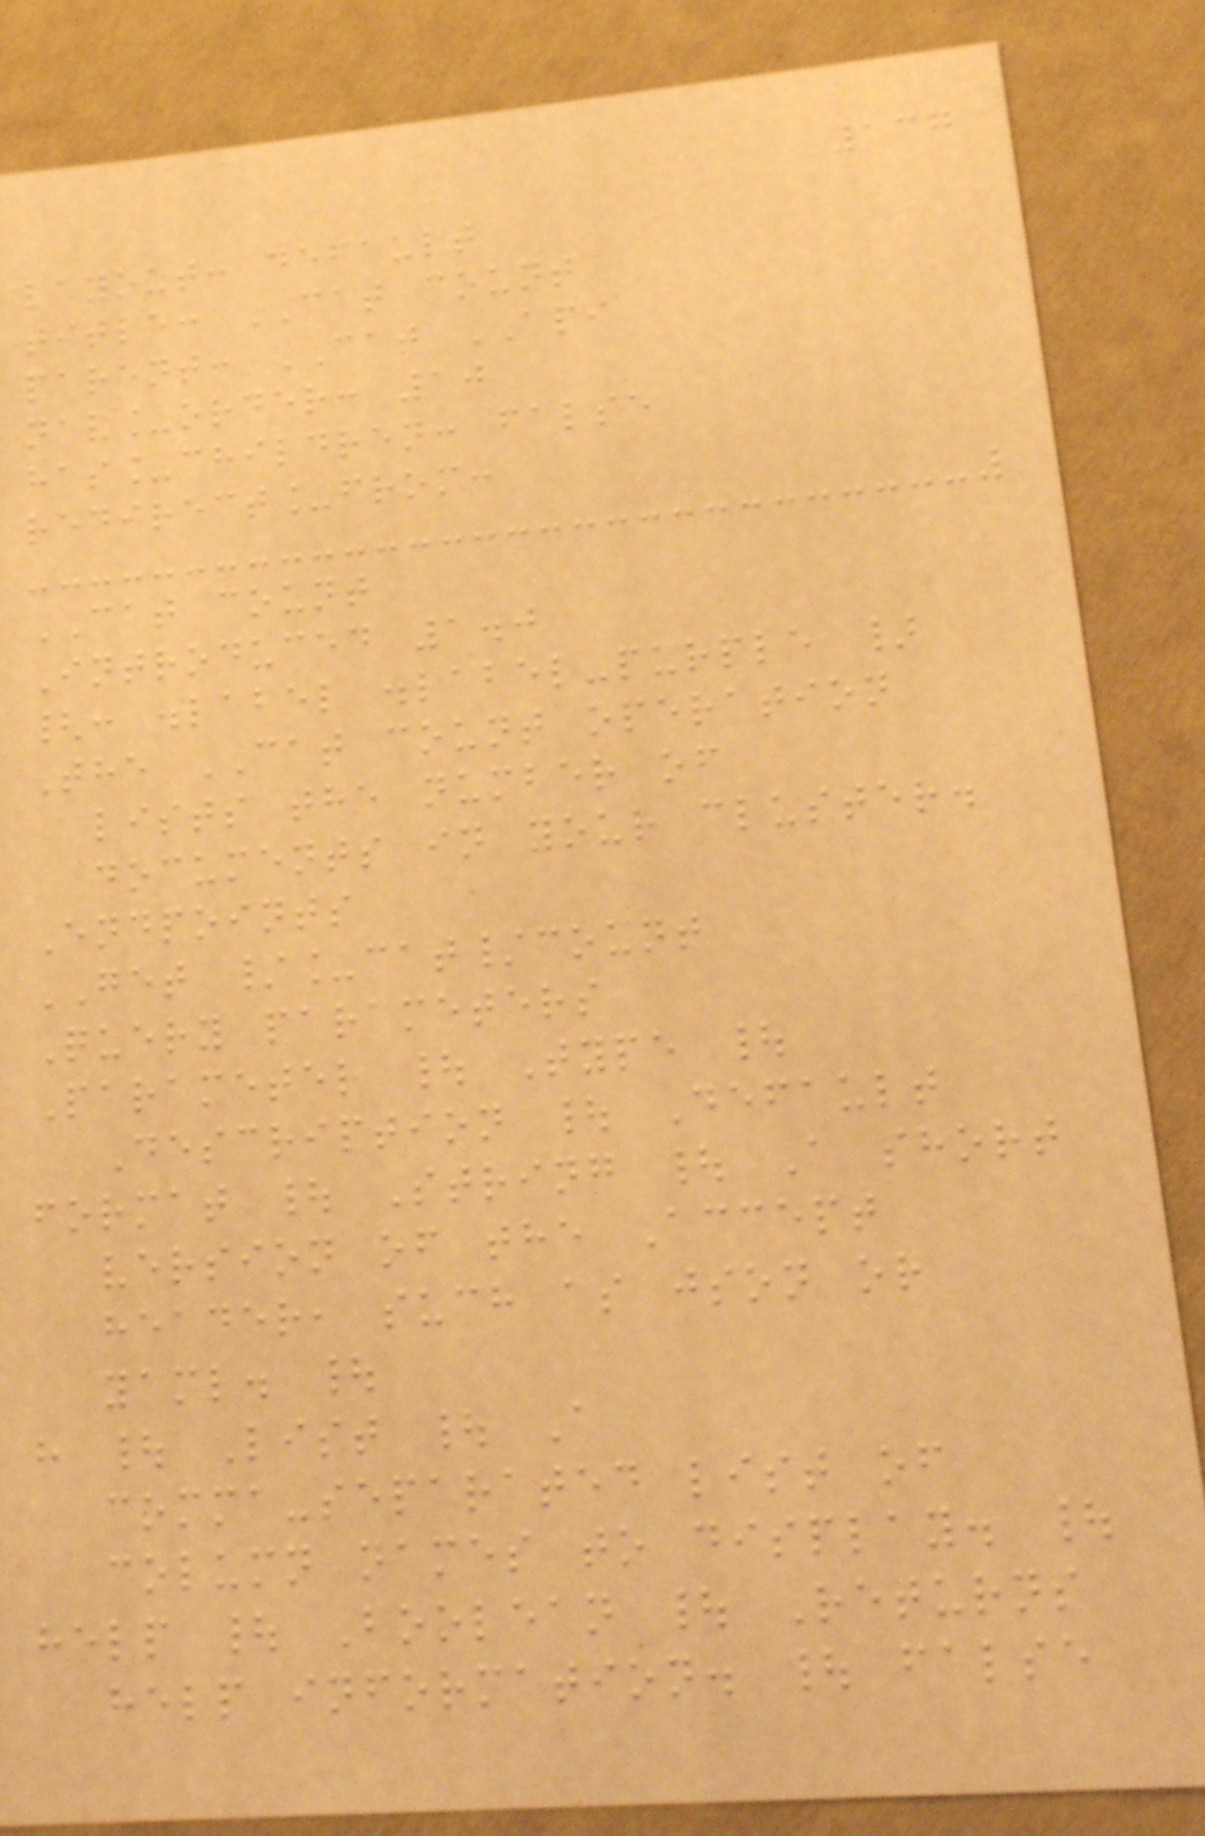137
layout: default
title: CAT count
parent: CAT API
nav_order: 10
has_children: false
redirect_from:
CAT count
Introduced 1.0
{: .label .label-purple }
The CAT count operation
lists the number of
documents in your cluster.
Endpoints
GET /_cat/count
Query parameters
Parameter | Type |
Description | Default
format | String | A short
version of the Accept
header, such as json or
yaml. |
h | List | A
comma-separated list of
column names to display. |
help | Boolean | Returns
help information. | false
